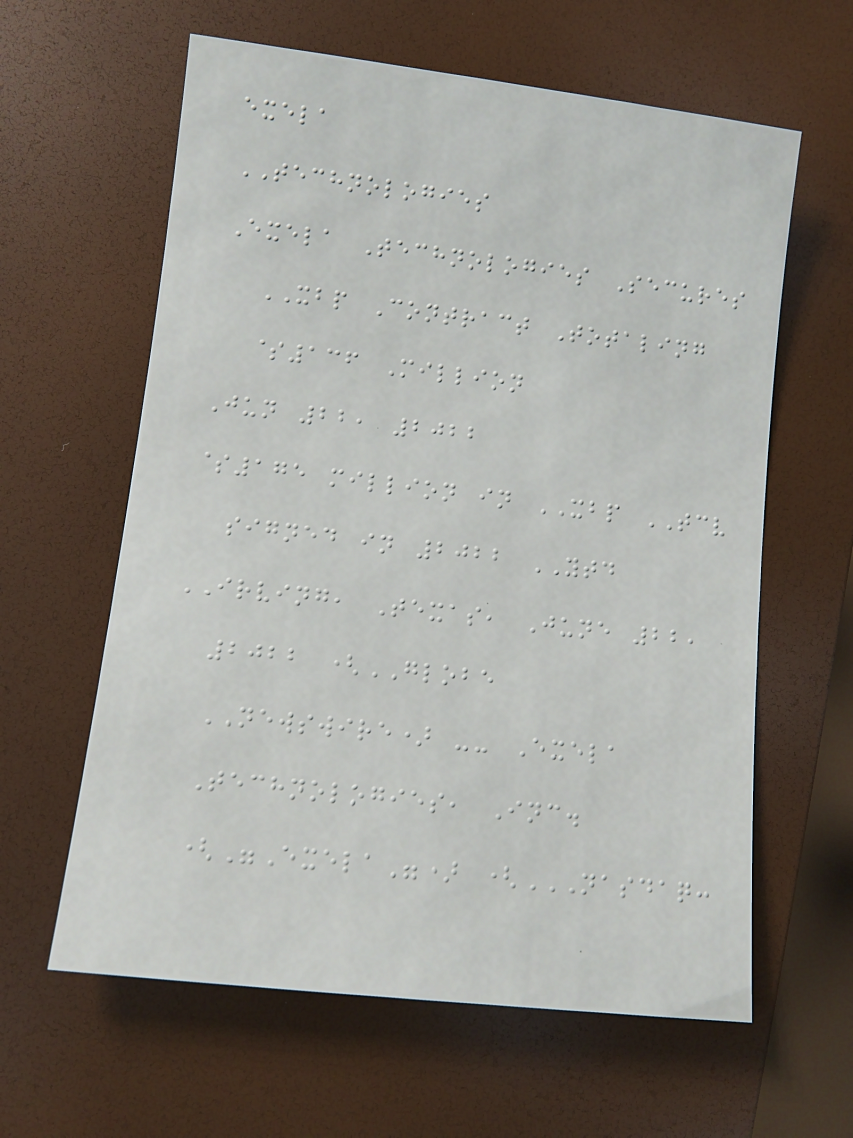exela
TECHNOLOGIES
Exela Technologies Secures
XBP Contract Totaling
$136 Million
Jun 22, 2022
$175 million in XBP TCV
signed in 2022 YTD
IRVING, Texas, June 22,
2022 (GLOBE
NEWSWIRE) -- Exela
Technologies, Inc.
("Exela") (NASDAQ:
